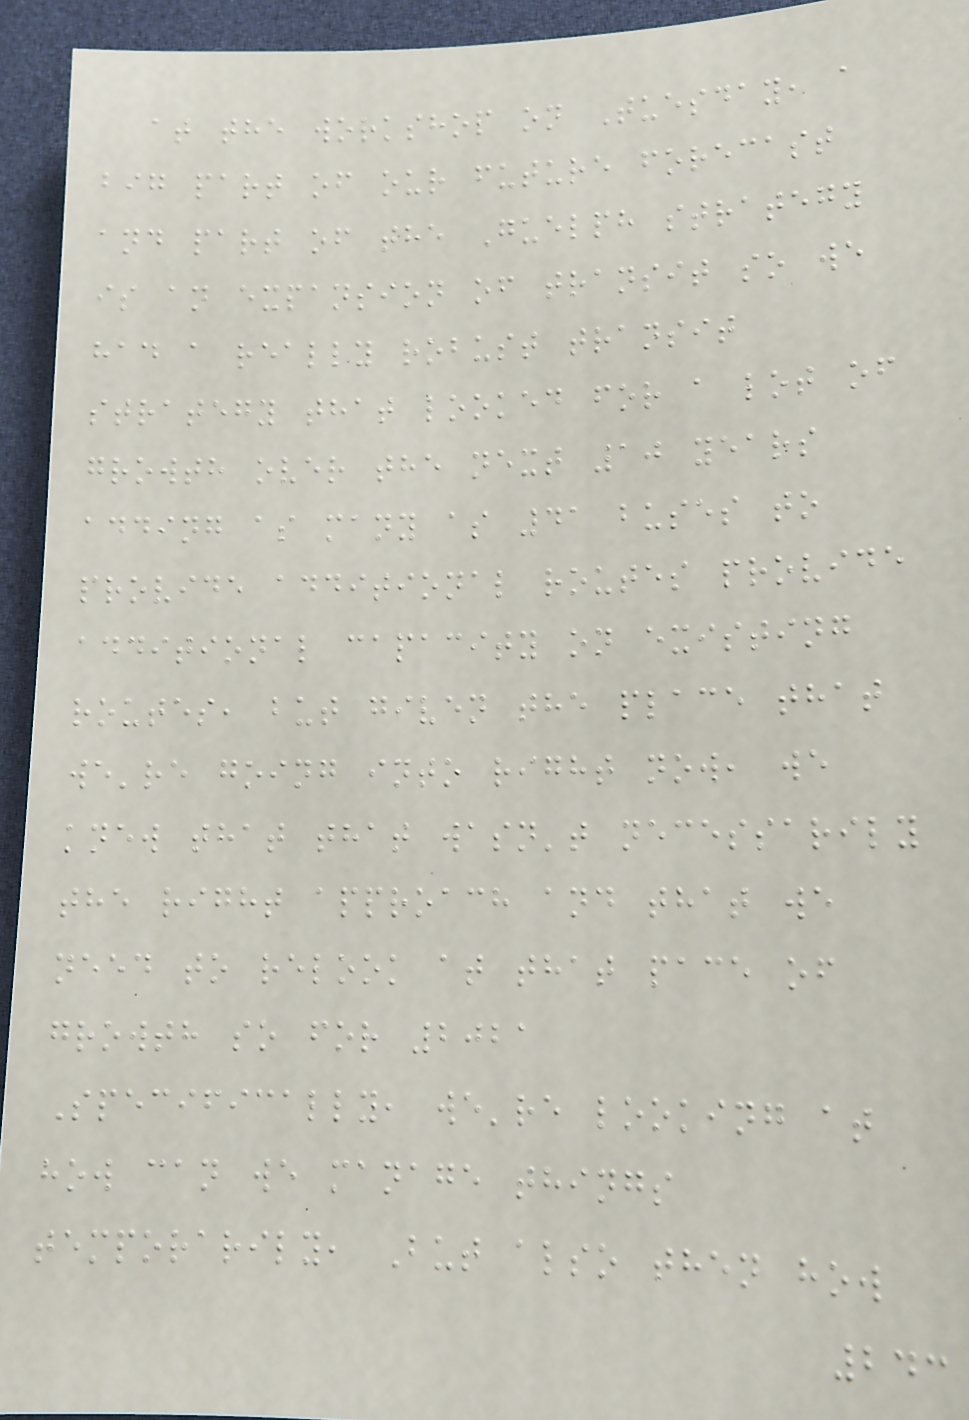at the workshop on Tuesday, a
big part of our future forecast
and part of the Guelph strategy
is an expansion of transit so we
had a really robust transit
strategy that looked for a lot of
growth over the next 10 years
adding as many as 41 buses to
provide additional routes provide
additional capacity on existing
routes, but given the place that
we're going into right now, we
knew that that wasn't necessarily
the right approach and that we
need to relook at that pace of
growth so for 2021
Specifically, we're looking at
how can we manage things
temporarily, But also then how
243
